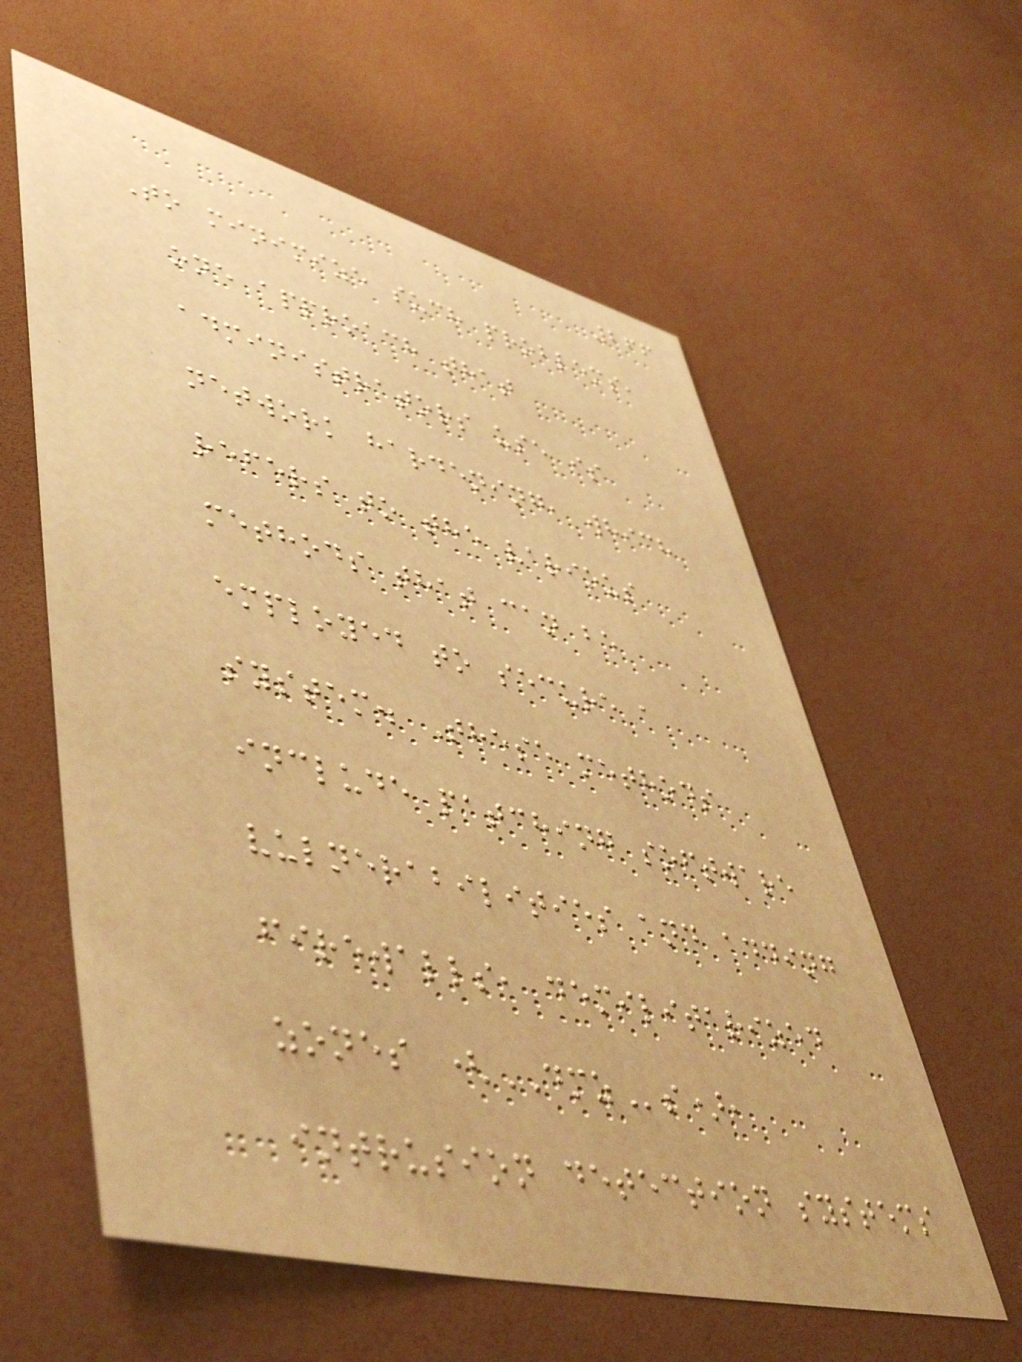266
To minimize such problems,
one approach that
administrators use is
network hardening, which
refers to the various
methods that can be
employed to secure a
system. These methods
include patching software
vulnerabilities and adding
firewalls, demilitarized
zones (DMZs),
intrusion detection systems
